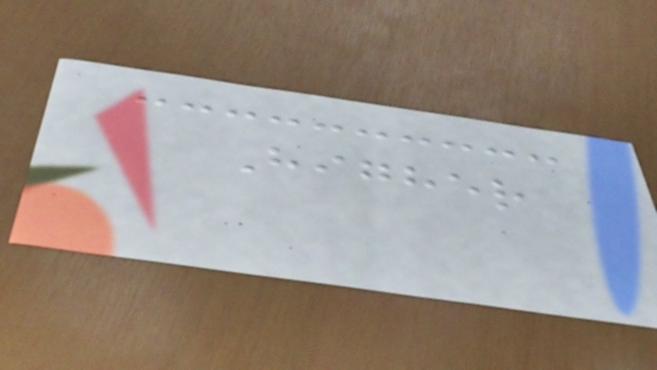Higher
